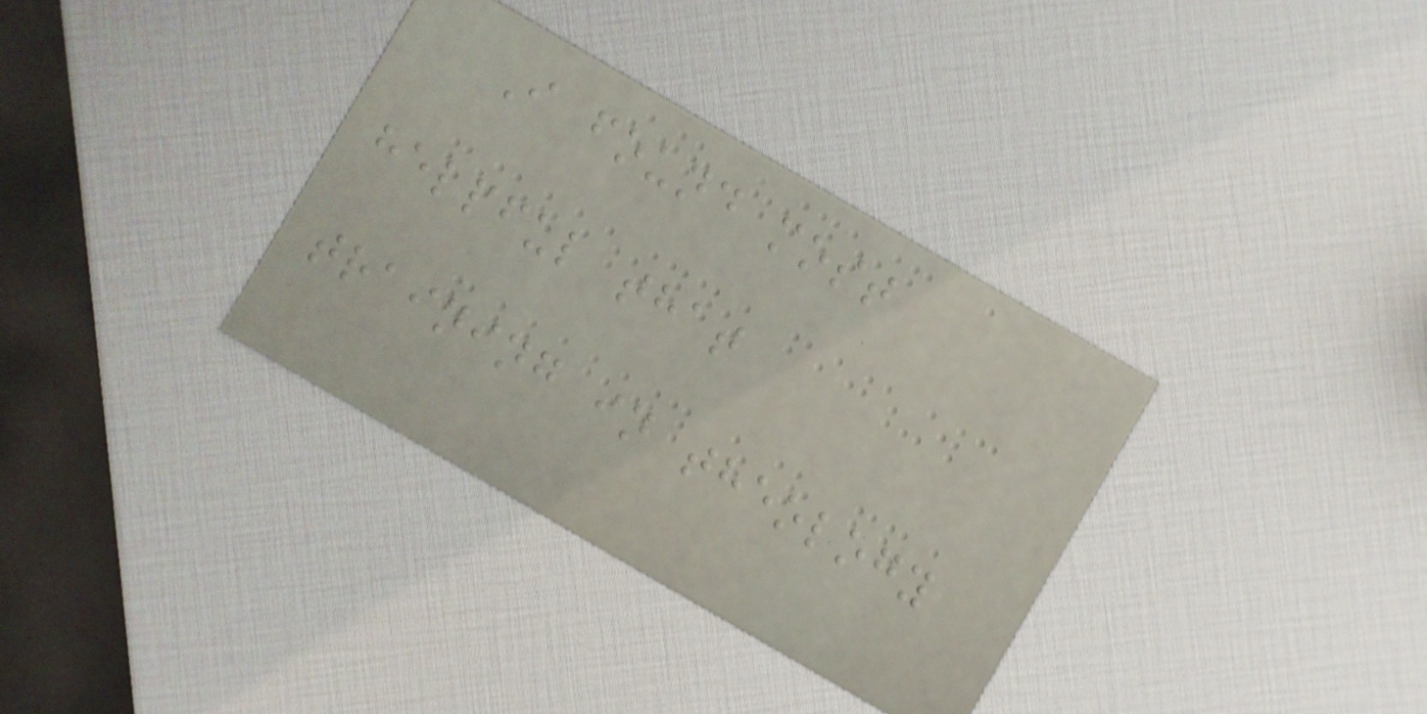I found most
helpful that
training in theology
